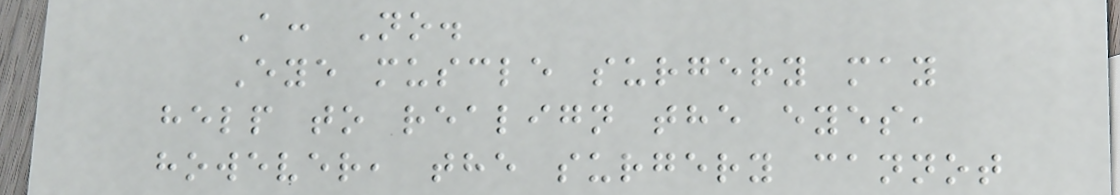A: No.
Eye muscle surgery may
help to realign the eyes,
however, the surgery cannot
